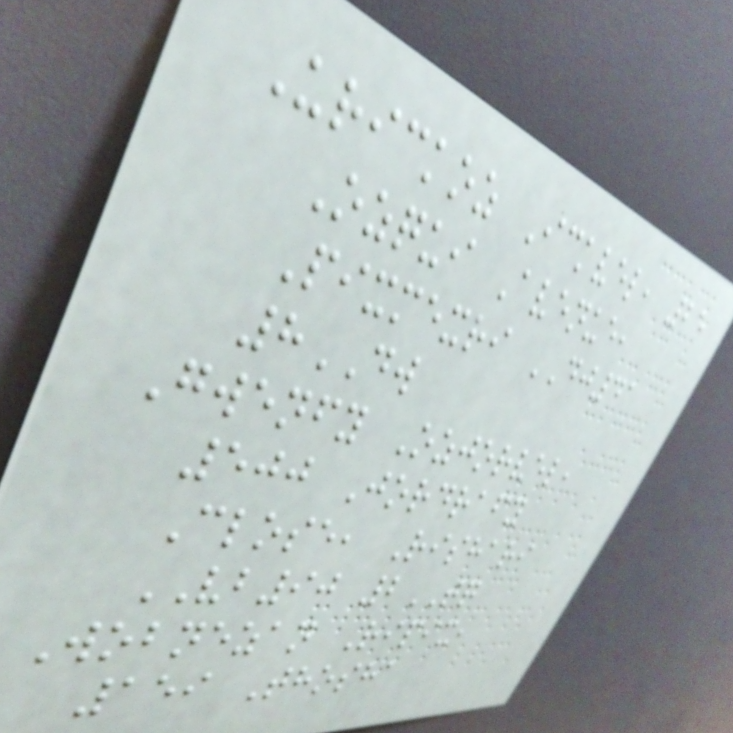Urickoz Ickvel, 25
Ozqui Avenue,
Pixmexri DJ41
8DW
Gwenfy Ozjorvel,
500 Jordrafy
Close, Rishari
VB90 2TQ
Wobnezan Ripix,
159 Thosha
